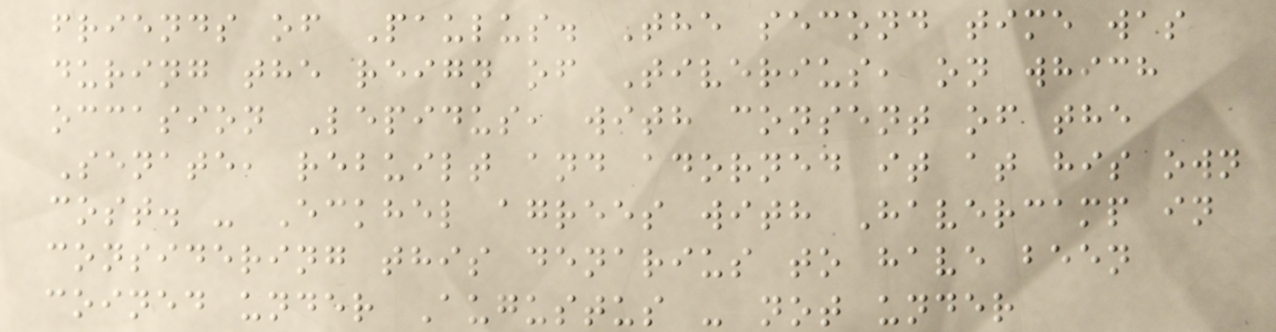friends of Paulus. The second time was
during the reign of Tiverius, on which
occasion Lepidus, with consent of the
Senate, rebuilt and adorned it at his own
cost. - Eckhel agrees with Havercamp in
considering this denarius to have been
coined under Augustus - not under
